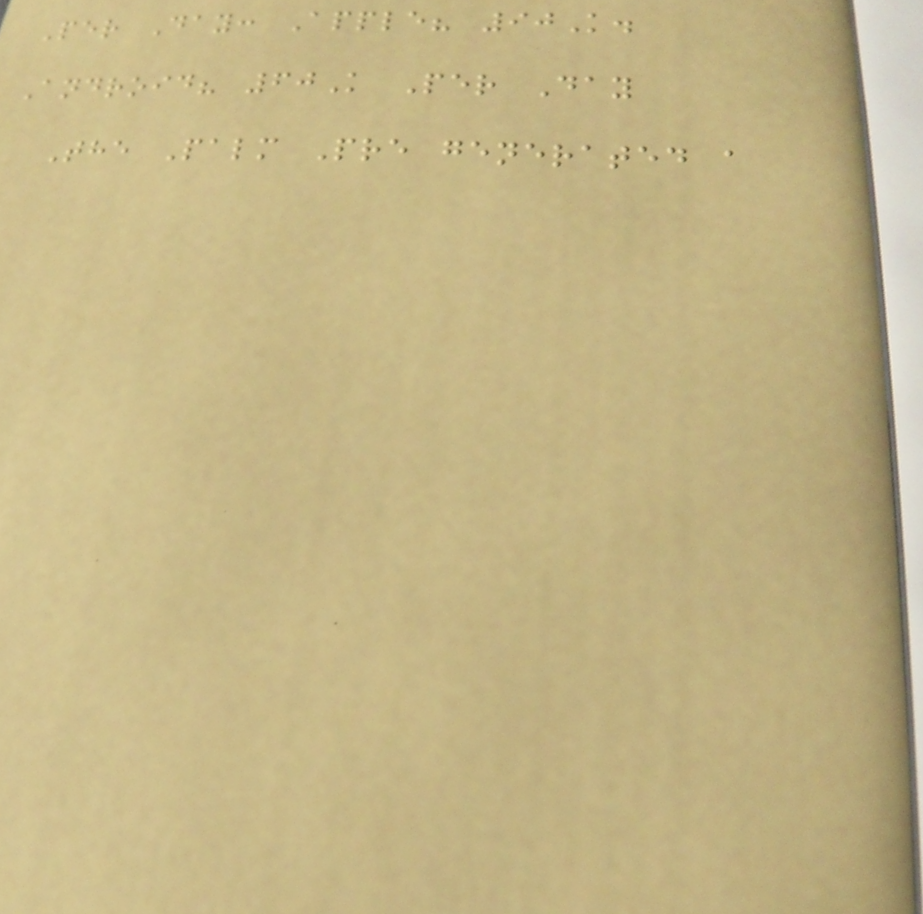Per Day: Apple? 90K.
Android? 60K Per Day
The Palm Pre generated a
